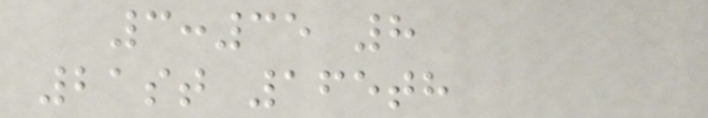3:35 8
21st 165th
